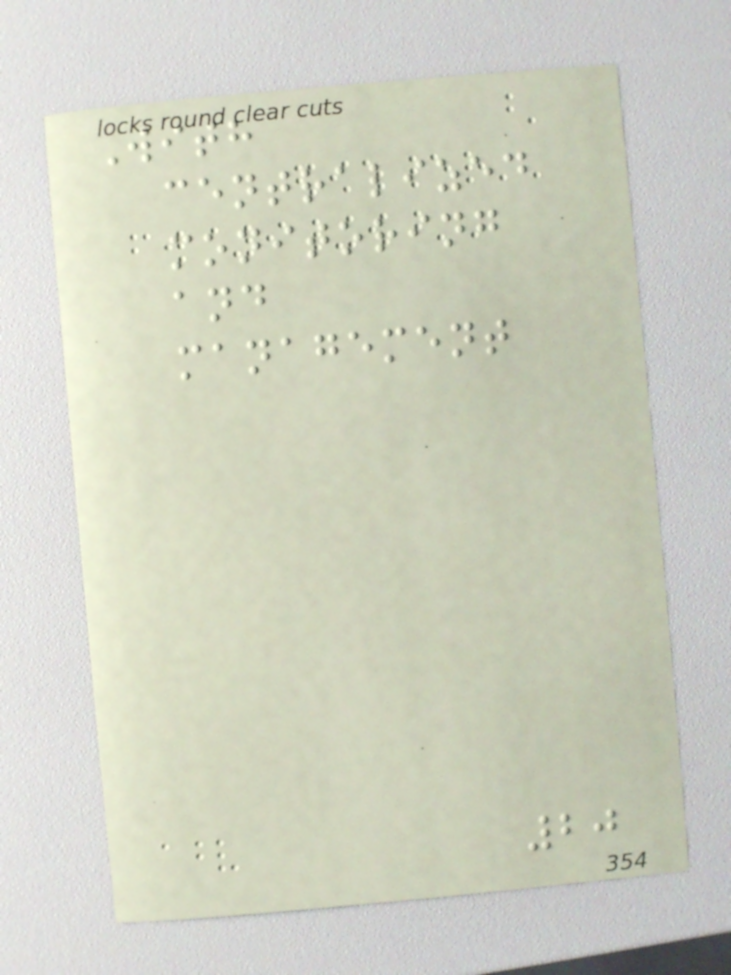With
centralized
monitoring
and
management
20
